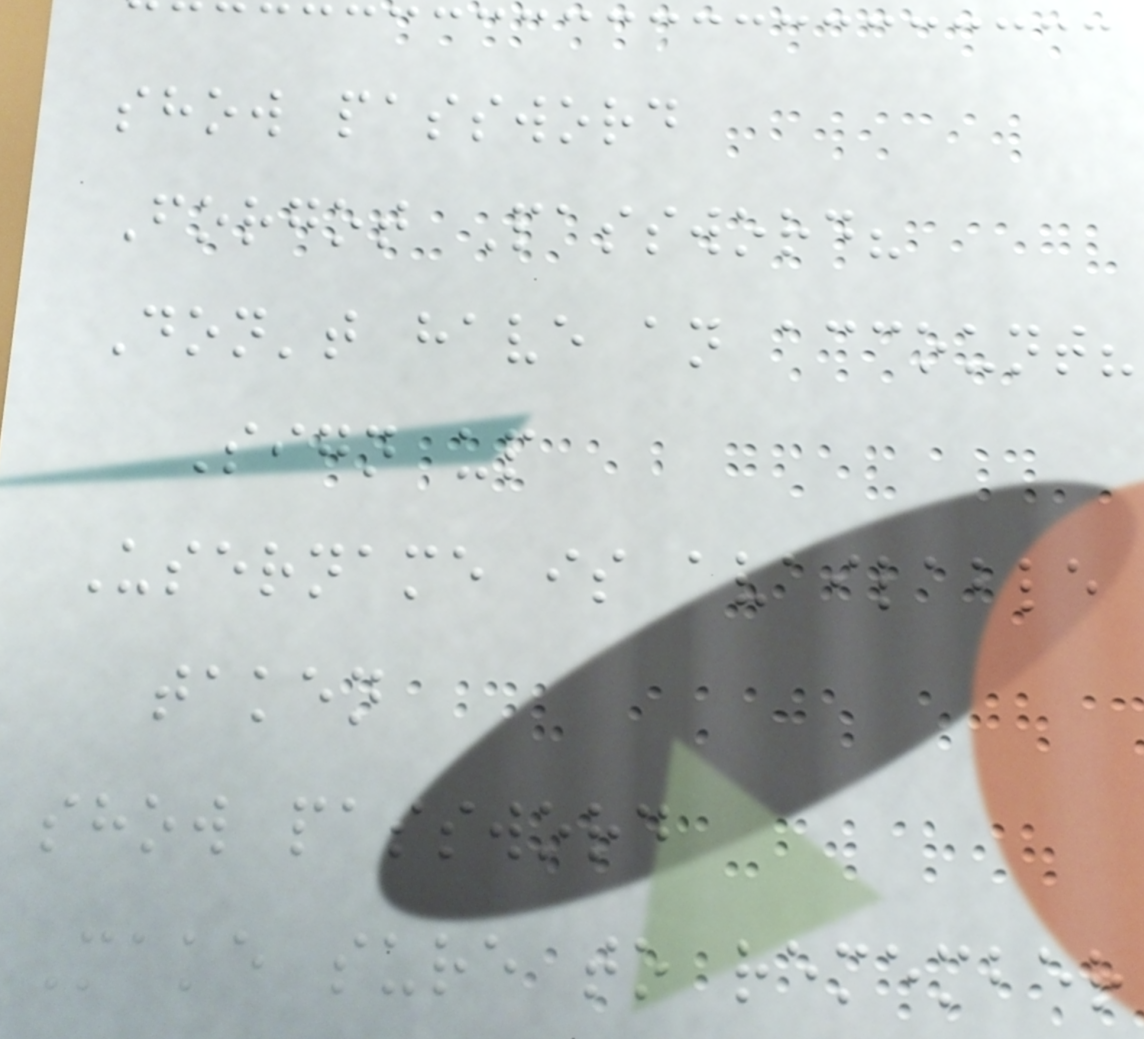show password
Forgot Password?
Don't have an account?
Sign up
Username is available
taken
show password
Make sure to remember
